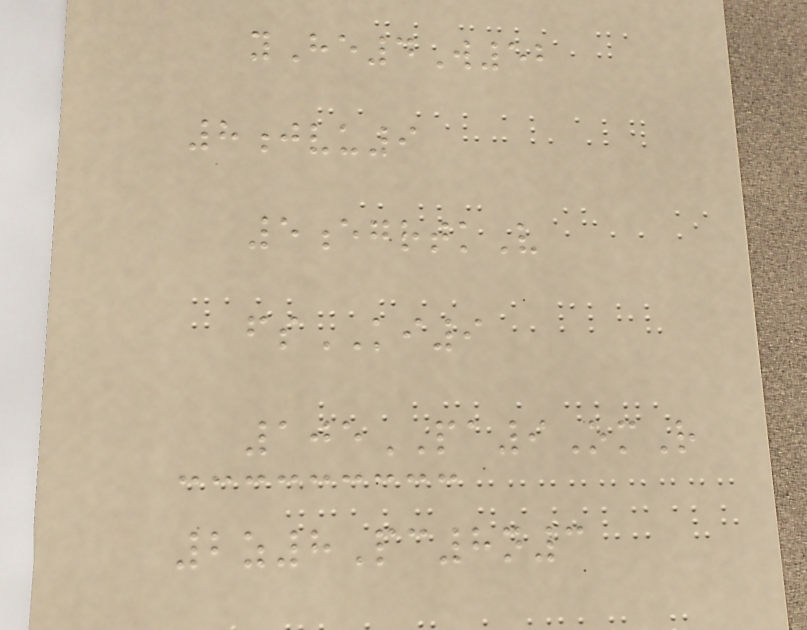yHe4W52
8jvu9
5egrtkV
fsKI9
105PA9OmR
2z8Pc8n3
